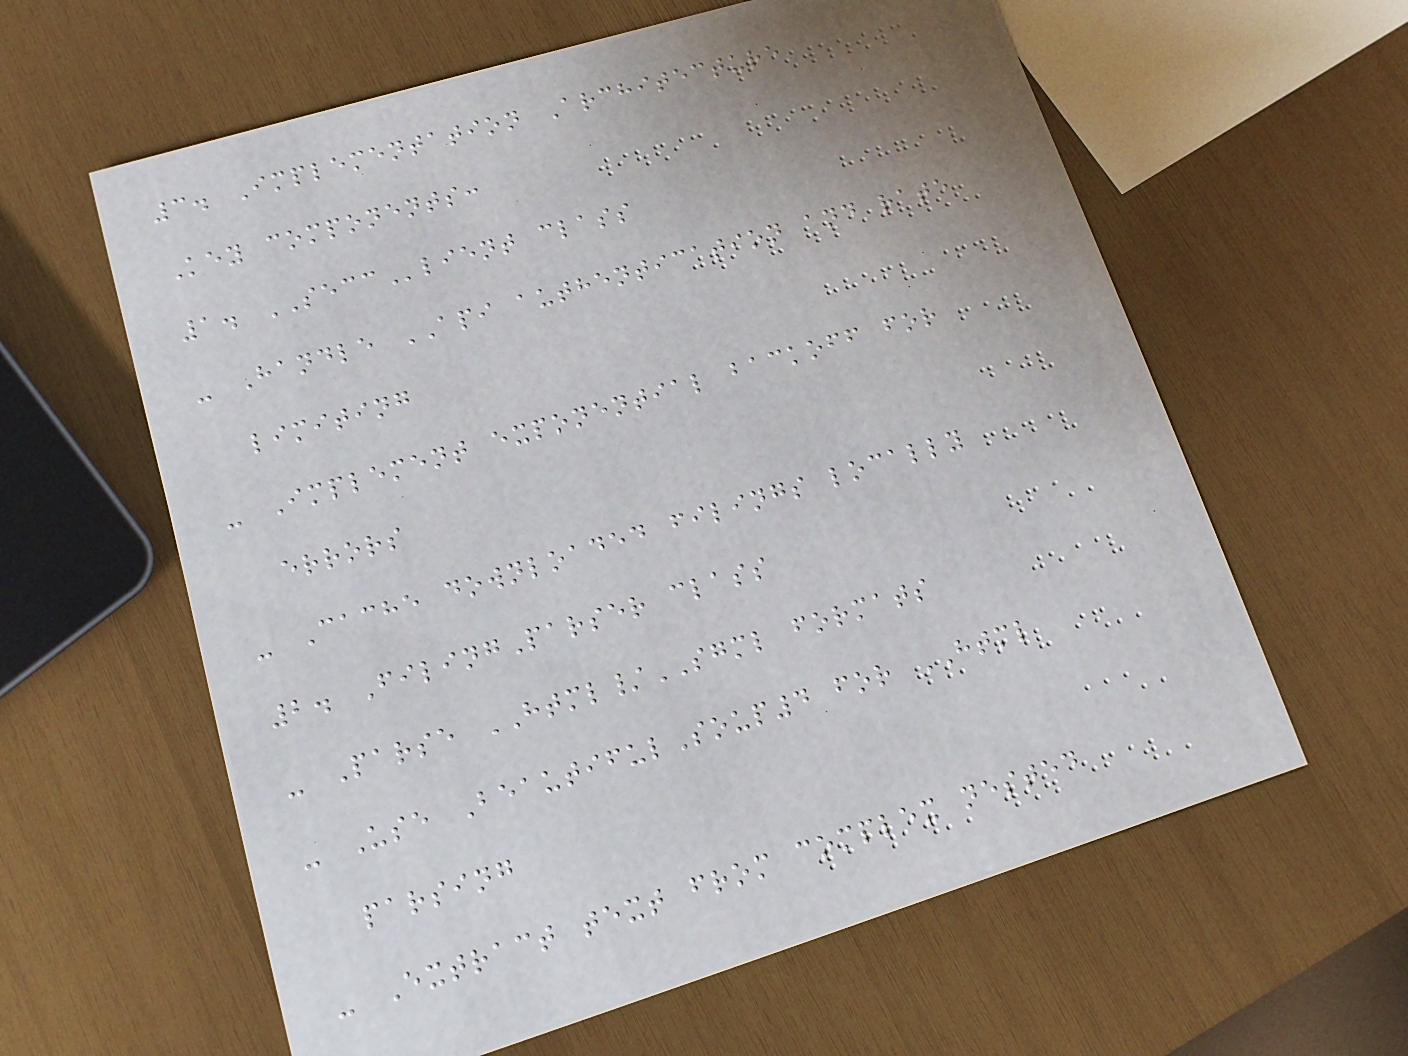3. Implementation Architecture
Key components:
1. SECClient class
- Handle API authentication and rate
limiting
- Implement exponential backoff for
errors
- Cache downloaded filings locally
2. FilingParser class
- Parse HTML/SGML formats
- Use BeautifulSoup4 for HTML
parsing
- Extract text from complex nested
